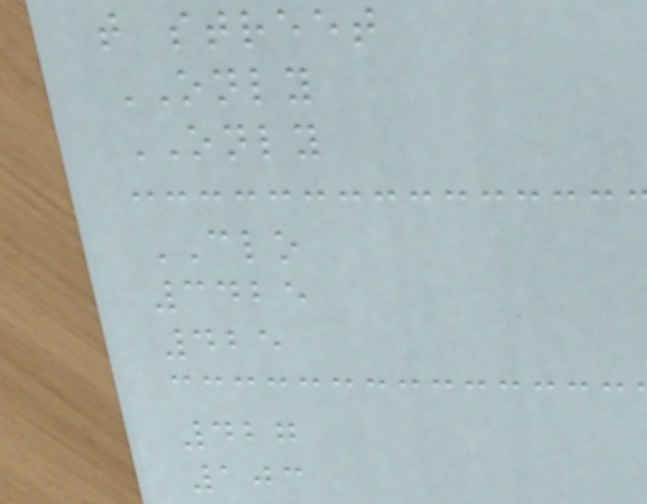t street
ONLY
ONLY
CLO
3425
425
427
103
